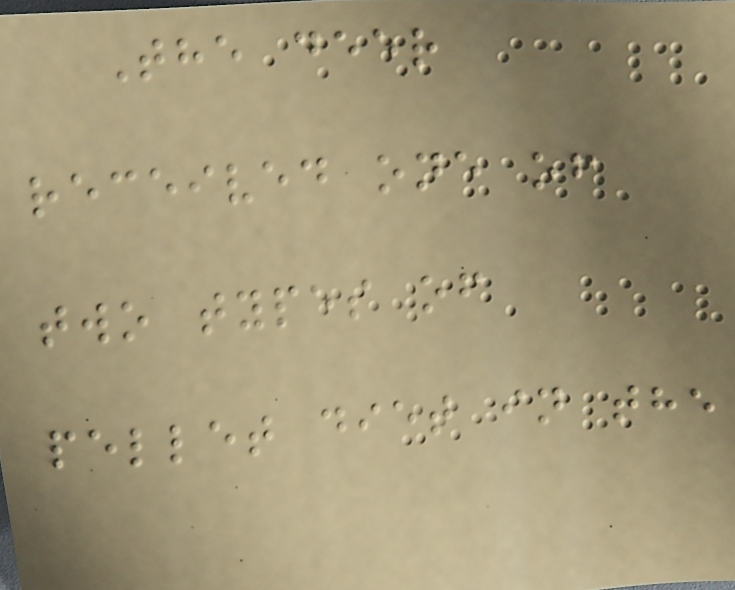The deer
received one of
two types of
pellet diet in the
